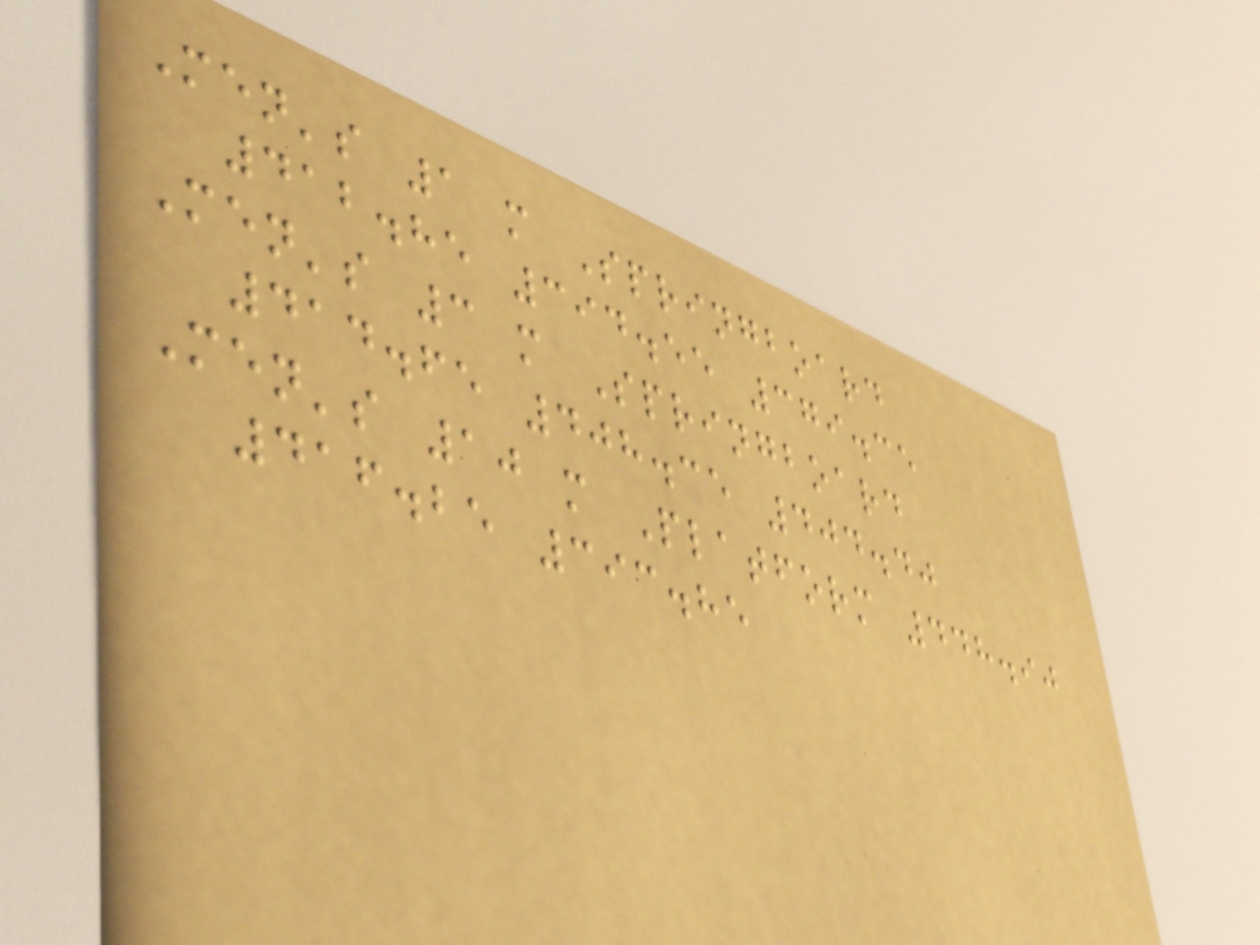Men's 1 m Springboard
412.85 394.55 379.35
Men's 3 m Springboard
414.65 408.35 404.40
Men's 10 m Platform 448.90
416.25 393.85
